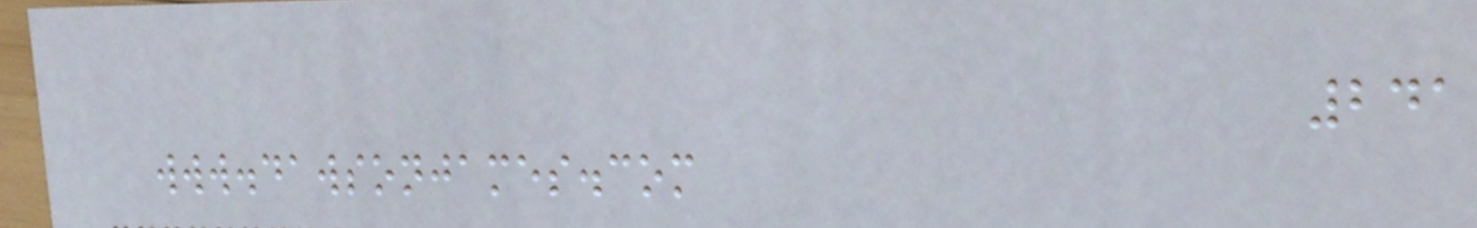241
www.dawsonjames.com
